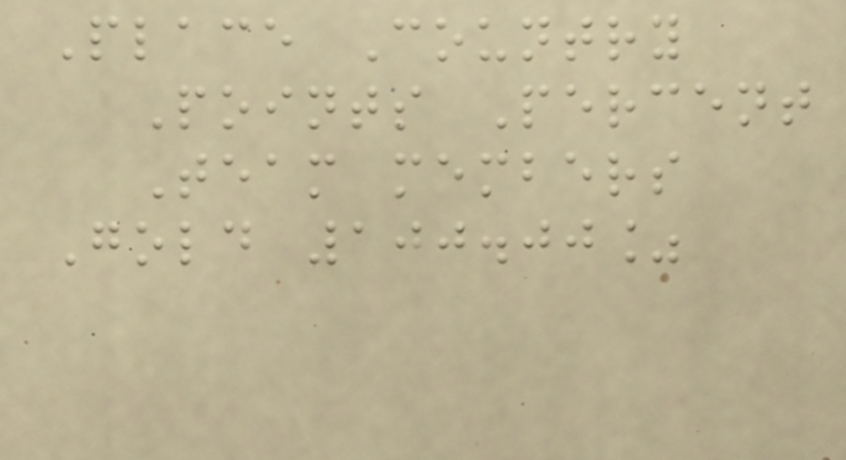Place Country
Points Percent
Team members
Gold 100.00%
